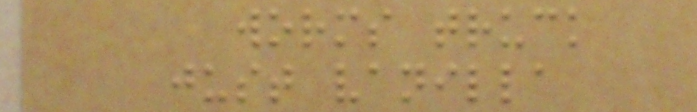worms truck
just vanilla
